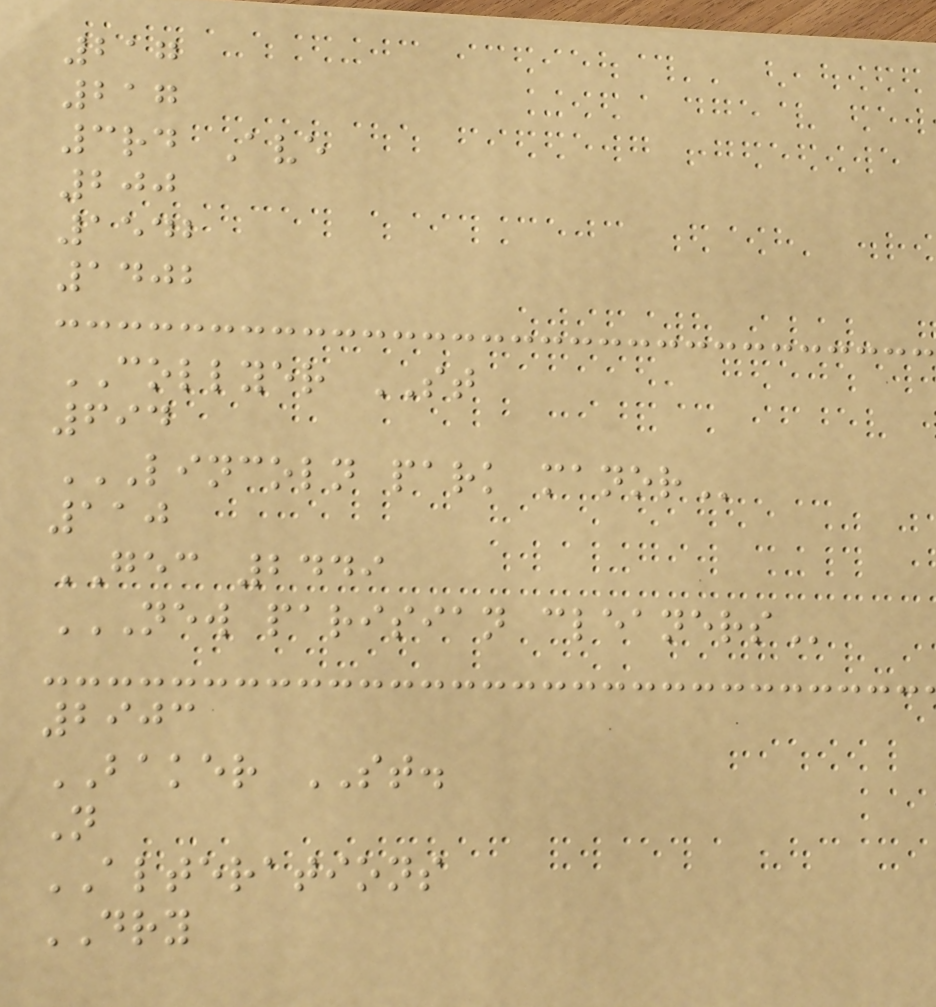217
217
3rd Ave
200
1542
1402
COLLYER ST
694
LINCOLN PARK MANOR
110
GEC 2449
NEW PARISIAN CLEANERS
2903
BAKER ST.
N
ALTERATIONS
DRY
